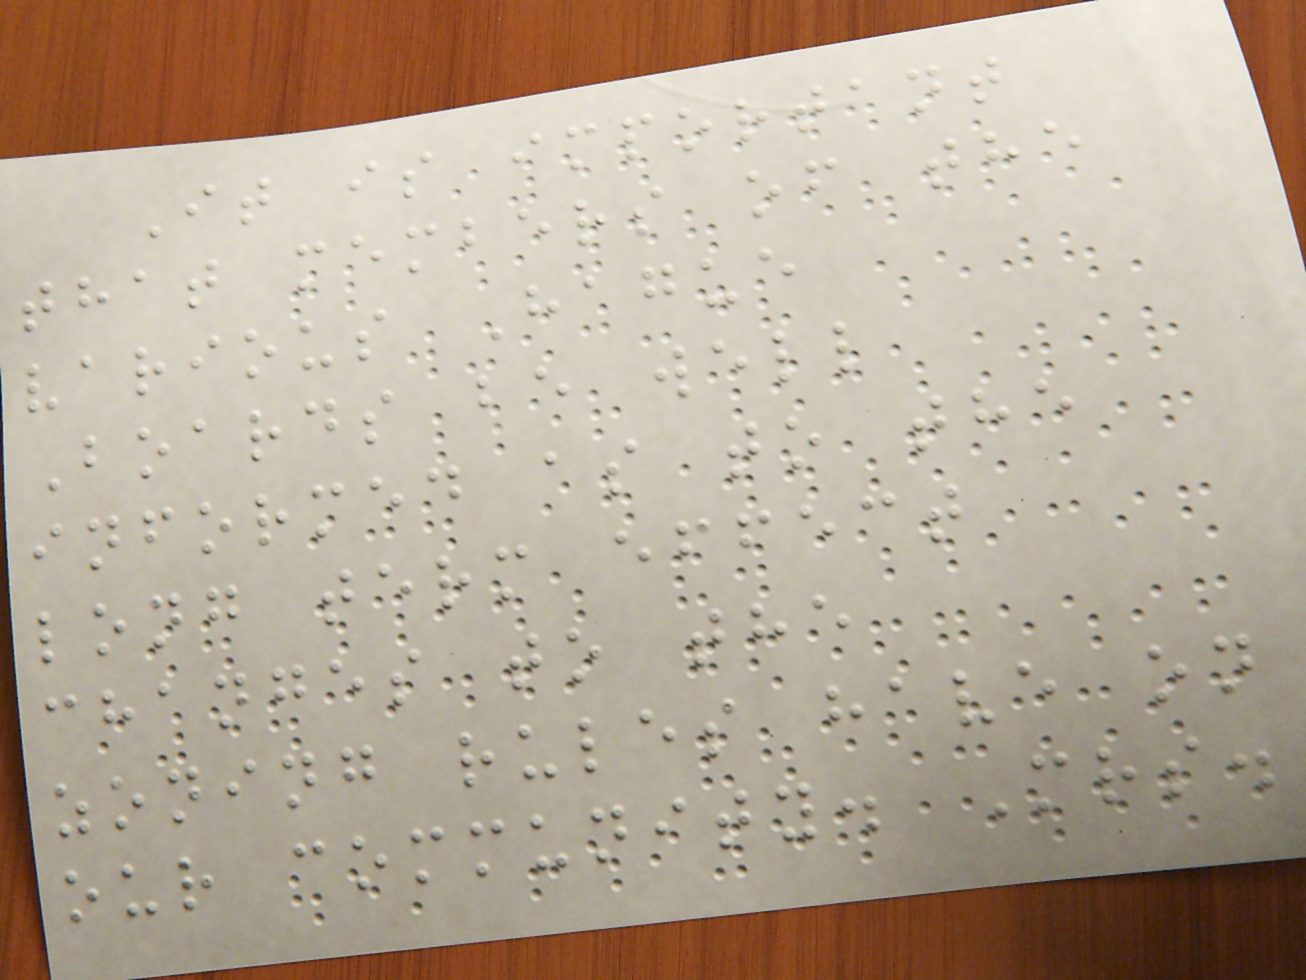It is important
that members of the
various Hague
Boards be well
informed as to the
long term effect
changes to the
zoning rules have on
our community. Mrs.
